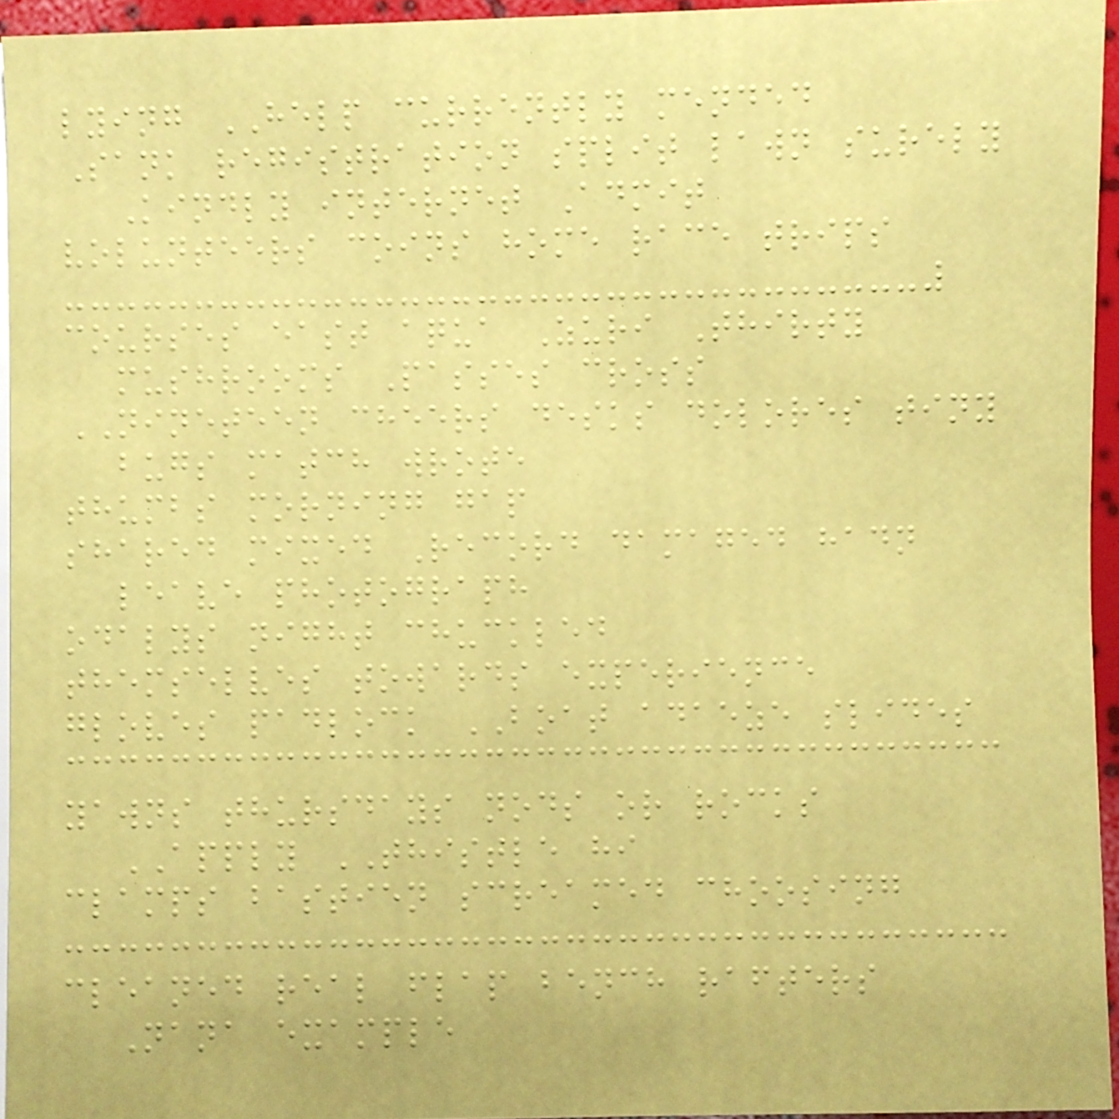lying HELP currently mended
Sank registration split lawn surely
Kindly internet Admit
volunteers coins home race trips
courses east aqua Zuri Thirty
mushrooms Passes cross
NINETEEN cheers desks dolores tiny
bugs match wrote
thumbs morning gap
shared mixed Record damaged hadn
leave photograph
odalys night chuckled
themselves towards experience
gloves padlock BOAT adaeze slides
yawns thursdays nods or rocks
APPLY THISTLE hi
clamps bastien screamed choosing
cleaned real flap bench rafters
Nana example
